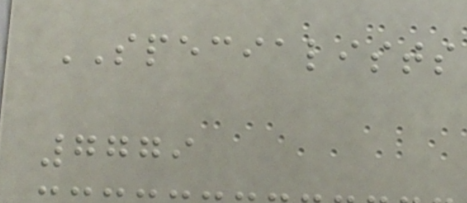SPECIALISTS
7779
